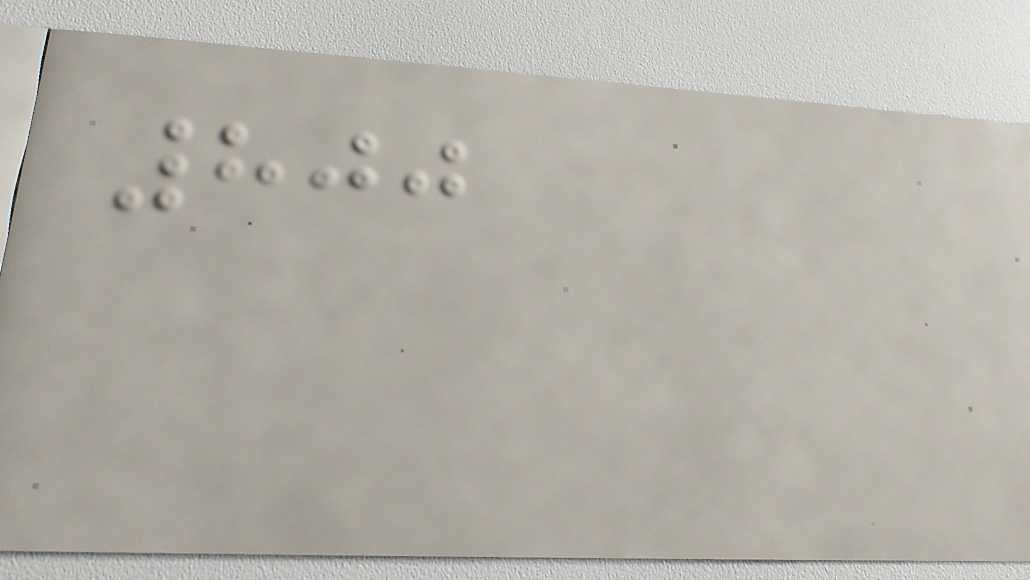800
